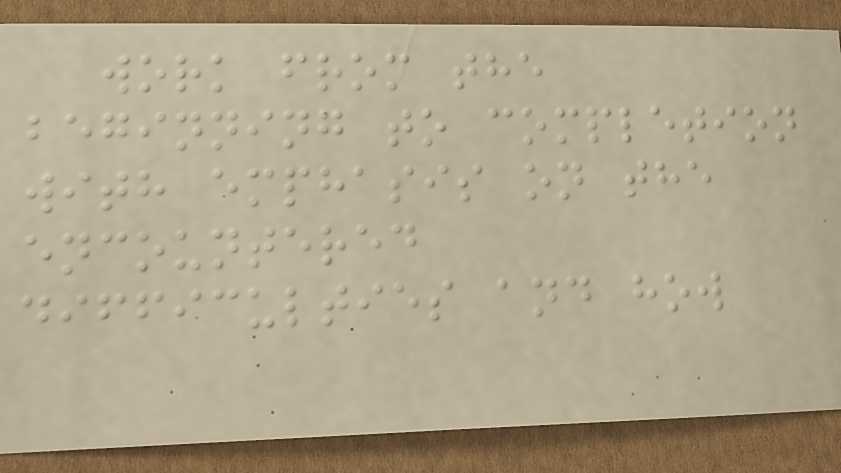work from the
beginning to completion
with emphasis on the
encountered
difficulties and how
